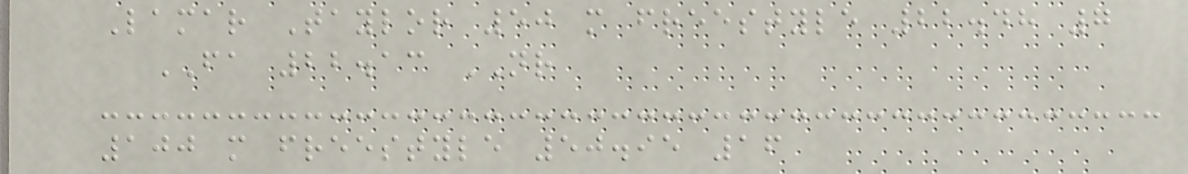Lamar Taylor 50 m freestyle 22.48 7
FA 22.13 NR
100 m freestyle 50.95 16
